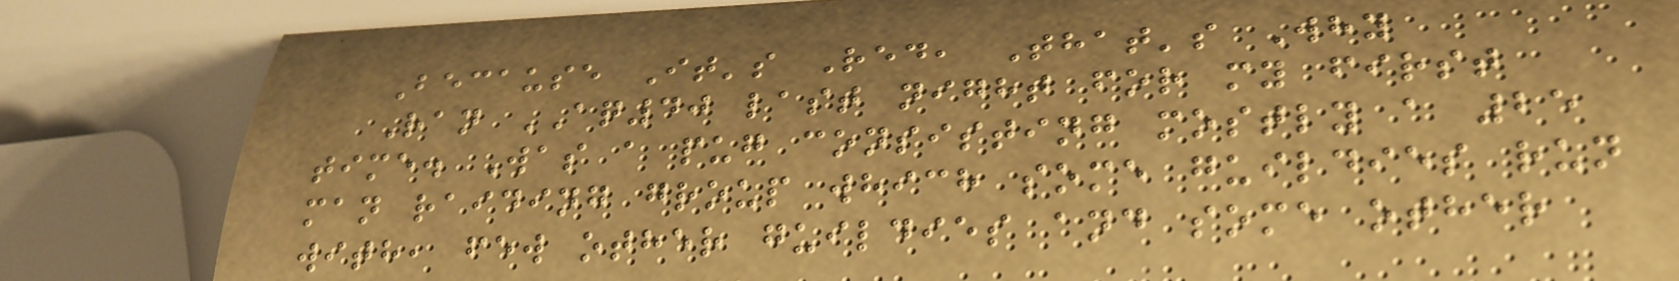Because It's Red, That's Why
Ran AQ40 last night for my first
time. Was a pug consisting mostly a 25
man raiding group which some guildies run
with, few other guildies and some other
